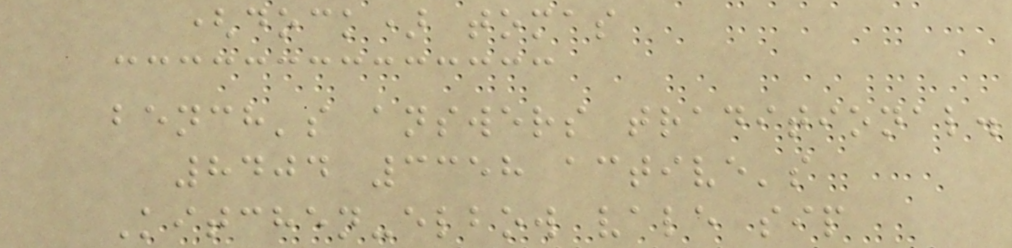(dock) tomas
bench's answers traditional.
8404 3358 active's
Kitchen-elbow vale sip
